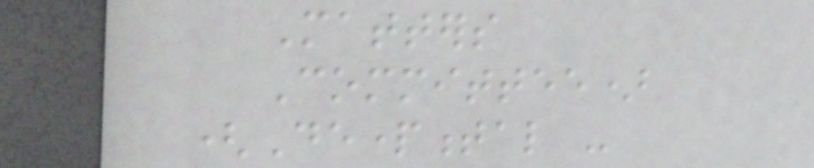Matters
Committee)
(Departmental -
